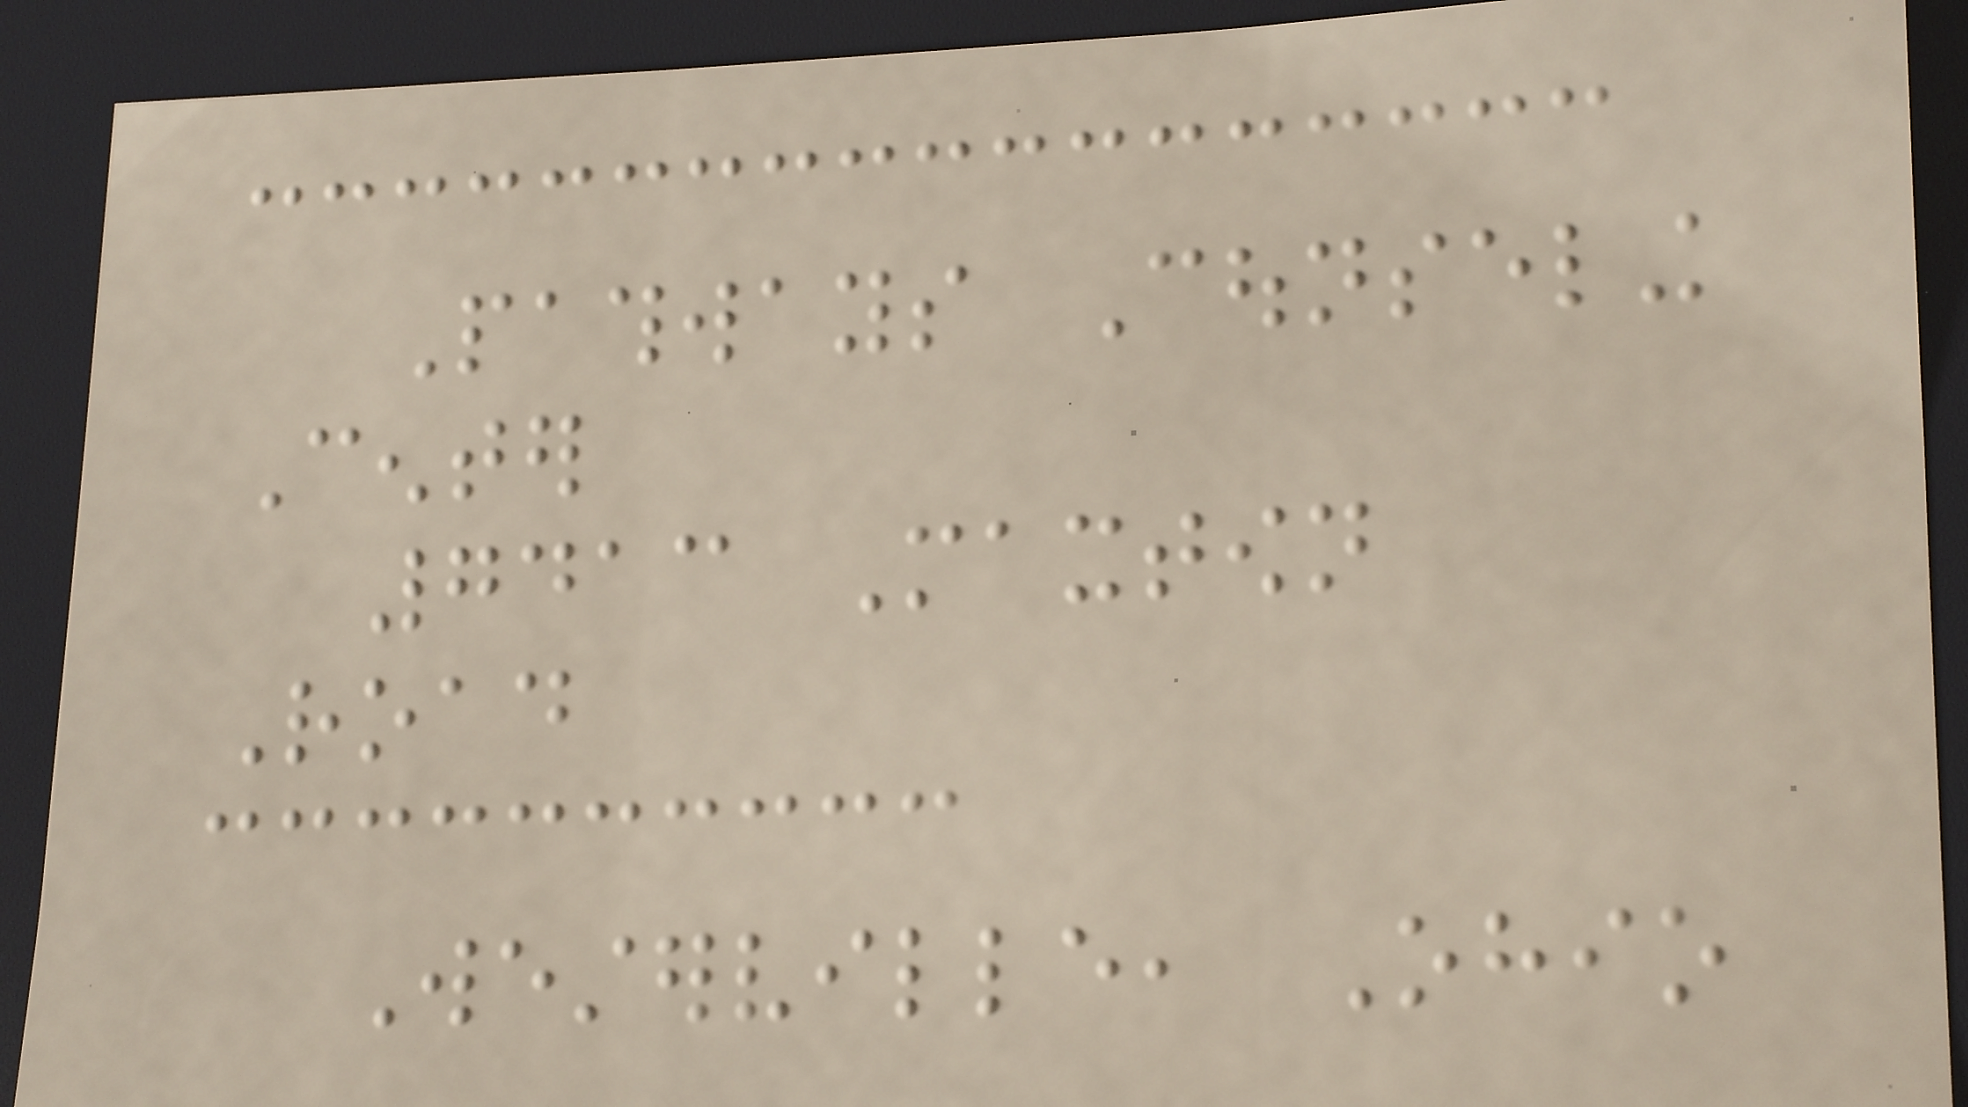Pathways Counseling
Center
7413 Maxtown
Road
Westerville, Ohio
